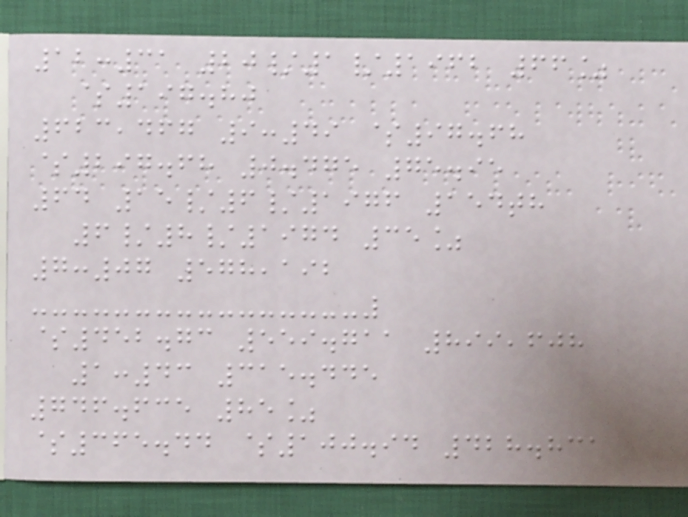12:31 20/1/1962 66%
$197.80
623,467 9:49 $97.68
$297.68 0.475 75.95
64 15/6/1976 154th
6/8/1974 35%
7:07 578,192
$452.73 559.711 899,608
1:43 315.445
746.635 85%
$365.44 $100.94 428.831
